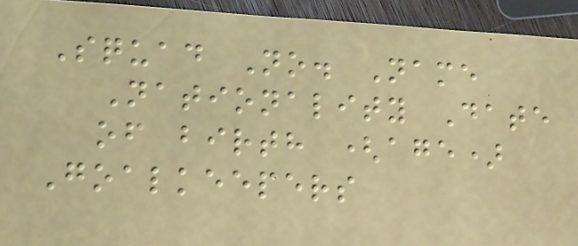Squad No. Name
Nationality Date
of birth (age)
Goalkeepers
